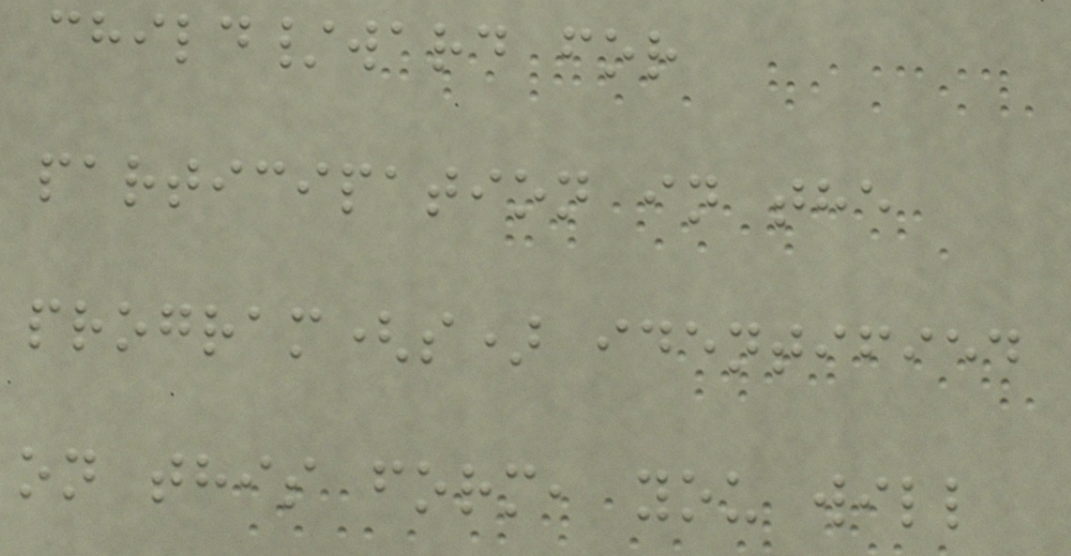child/ward for
participation in the
program(s) identified
on this form, you will
